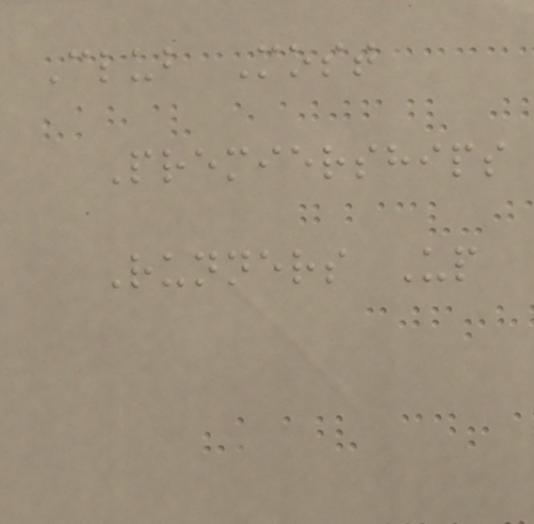Club Most
Premierships
Runners Up
